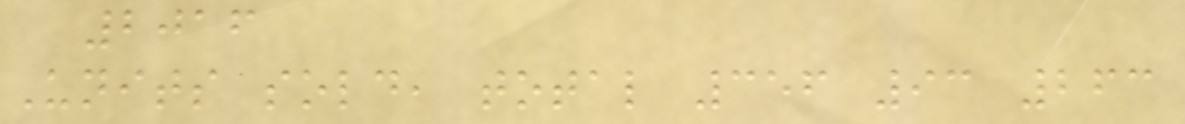2016
Units sold, total 356 93 263
